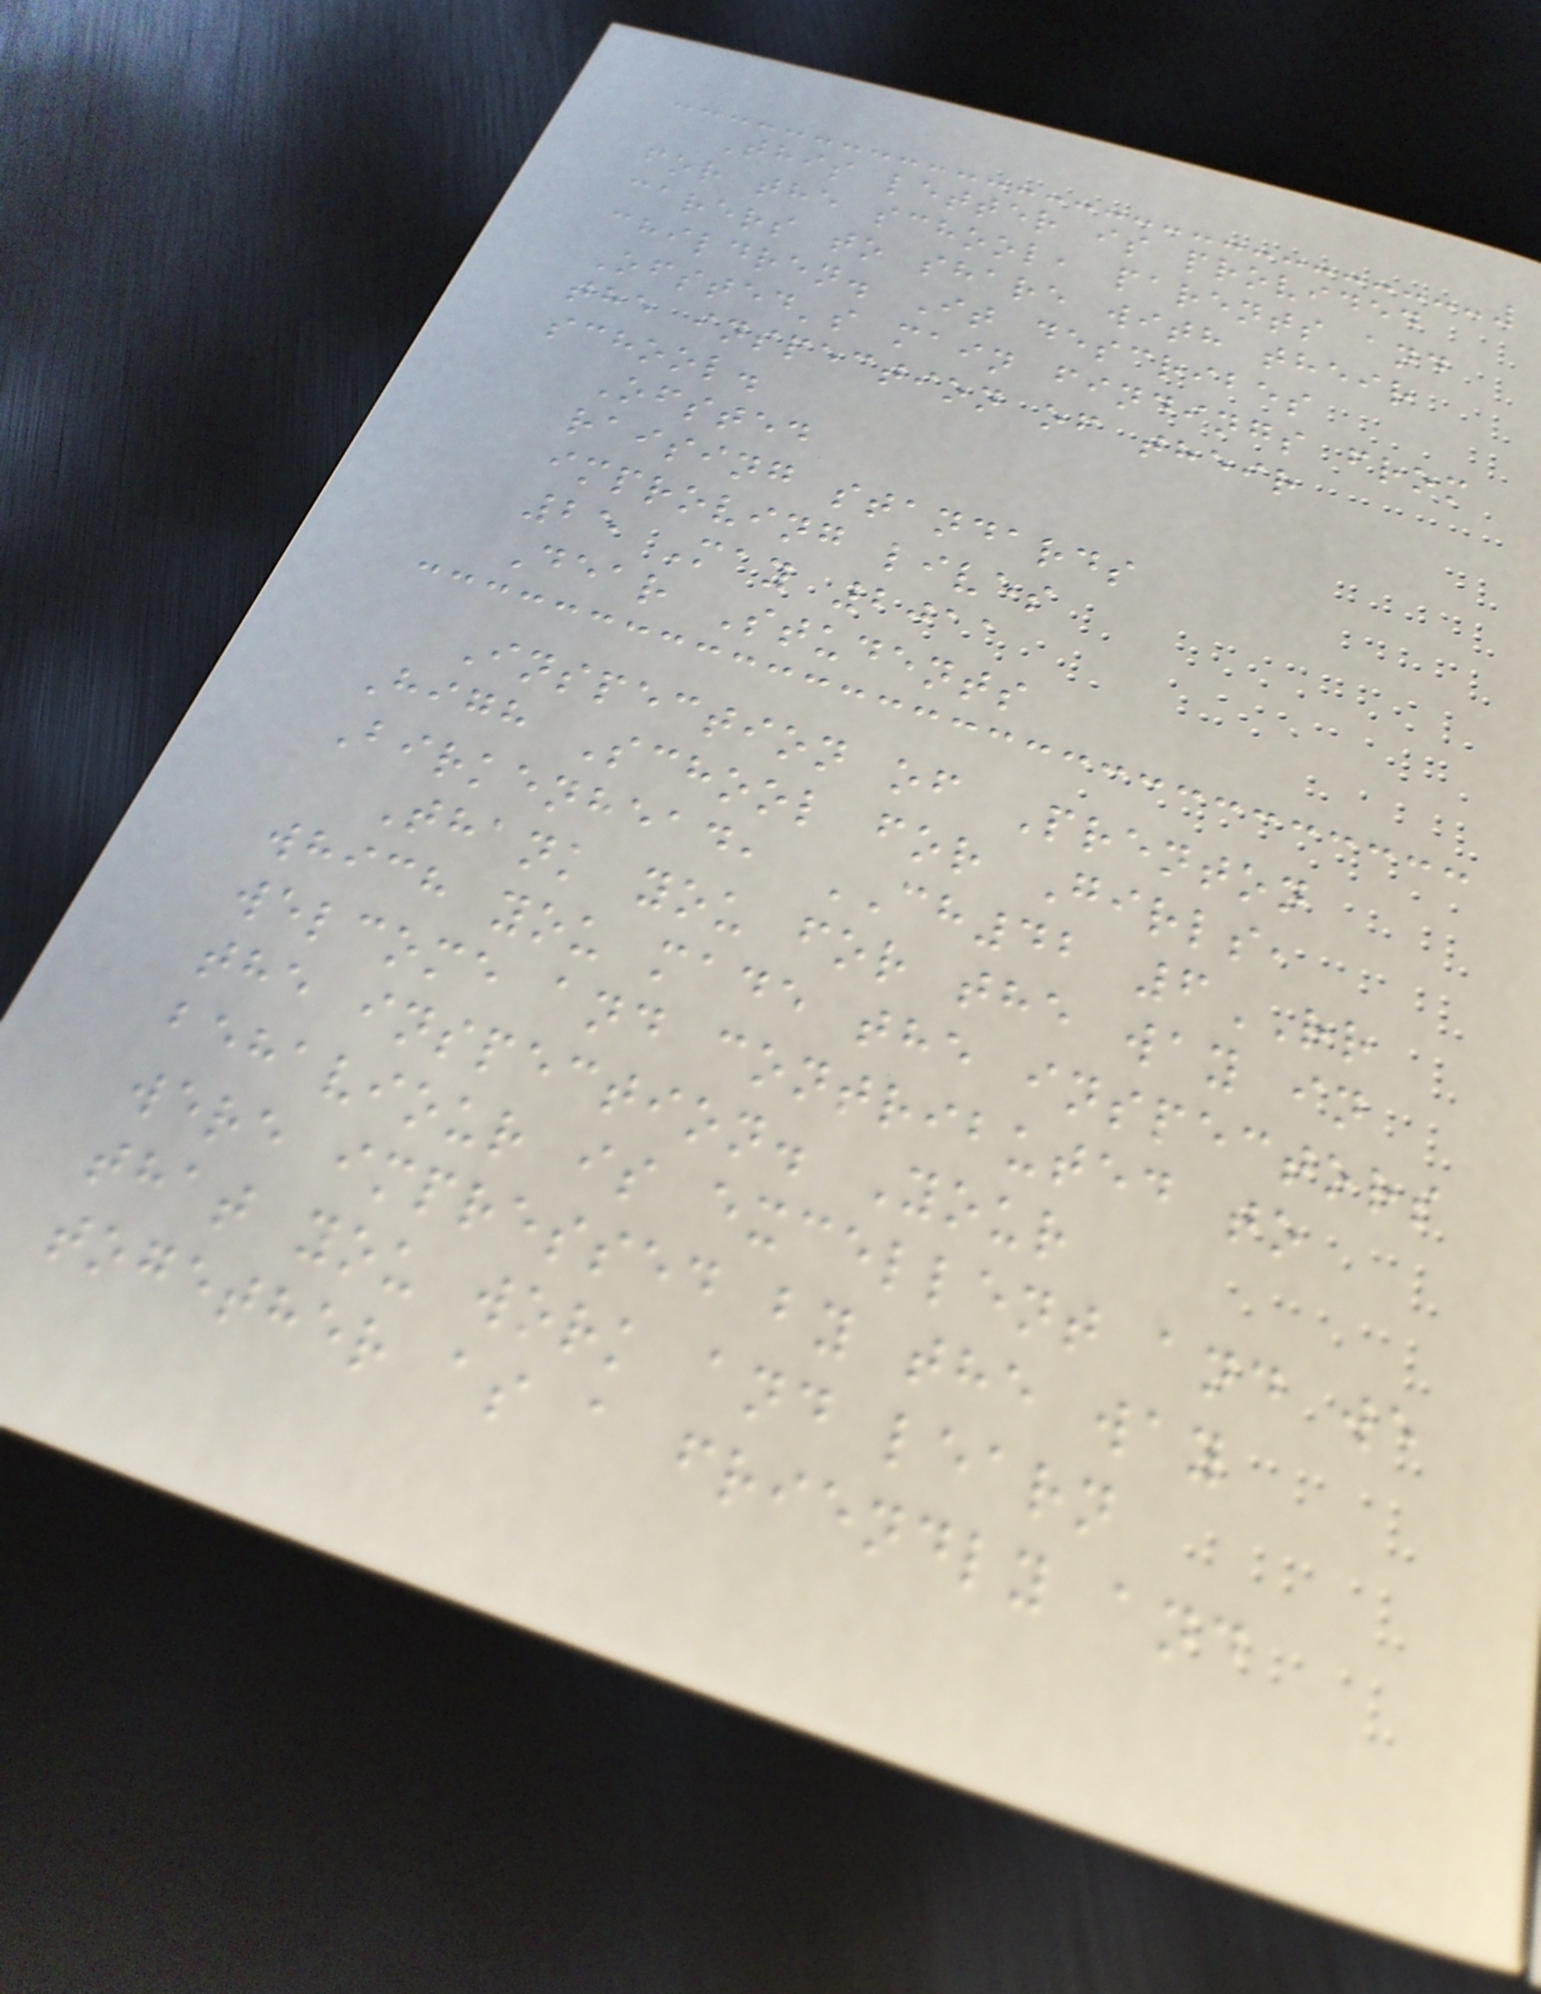This letter is provided
for the school, parents and
carers to share with their
children. It describes
Ofsted's main findings from
the inspection of their
school.
Ofsted
raising standards
improving lives
25 May 2011
Dear Students
Inspection of Prenton
High School for Girls,
Birkenhead, CH42 6RR
Thank you for the way in
which you made the inspectors
welcome and contributed to
the inspection. Your
behaviour is excellent and we
were impressed by the way
that you work and learn
together as a friendly and
